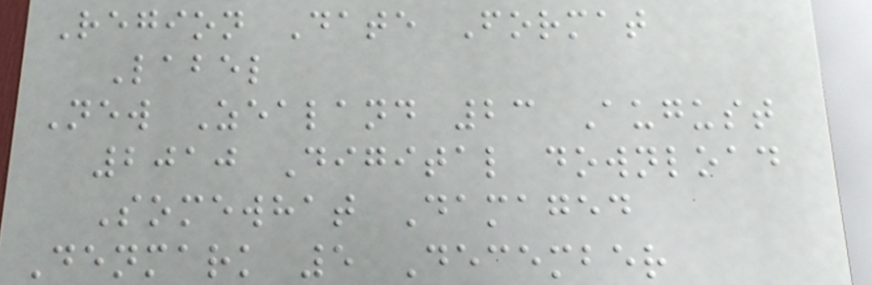Region Date Format
Label
New Zealand 23 August
2010 Digital download
Somewhat Damaged
Denmark 5 December
